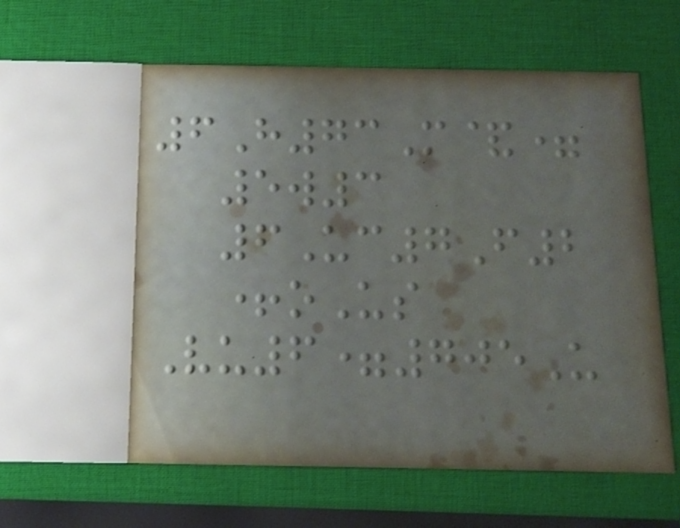6H73M&=
5w3
6Uc7F2
+oUs
Vu6=705U
